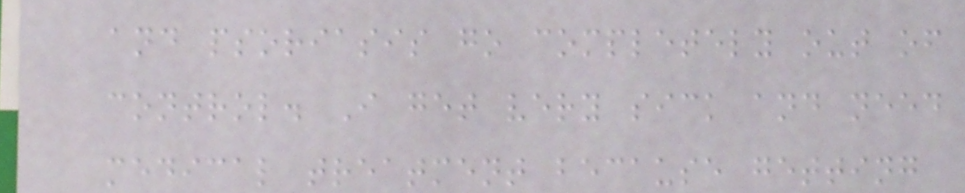and psoriasis go completely out of
control. I get very sick and need
medical treatment because getting
